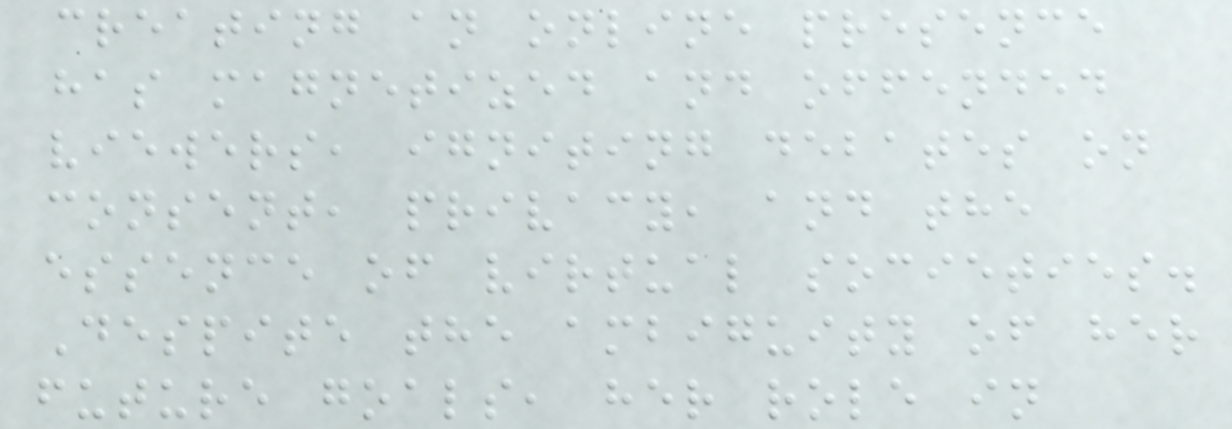creating an online presence
has magnetized and offended
viewers, igniting debates on
consent, privacy, and the
essence of virtual societies.
Despite the ambiguity of her
future goals, her role in
